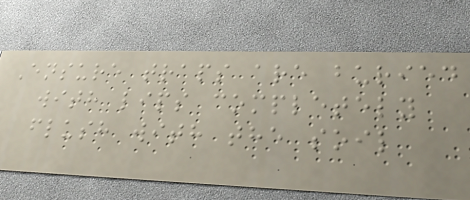Ensure traps are buried
with lips completely
flush with the soil
